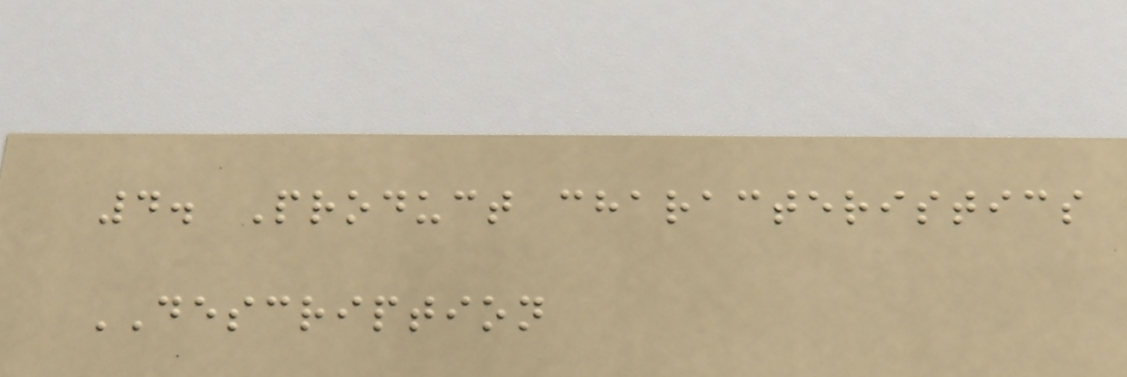4. Product characteristics
DESCRIPTION
